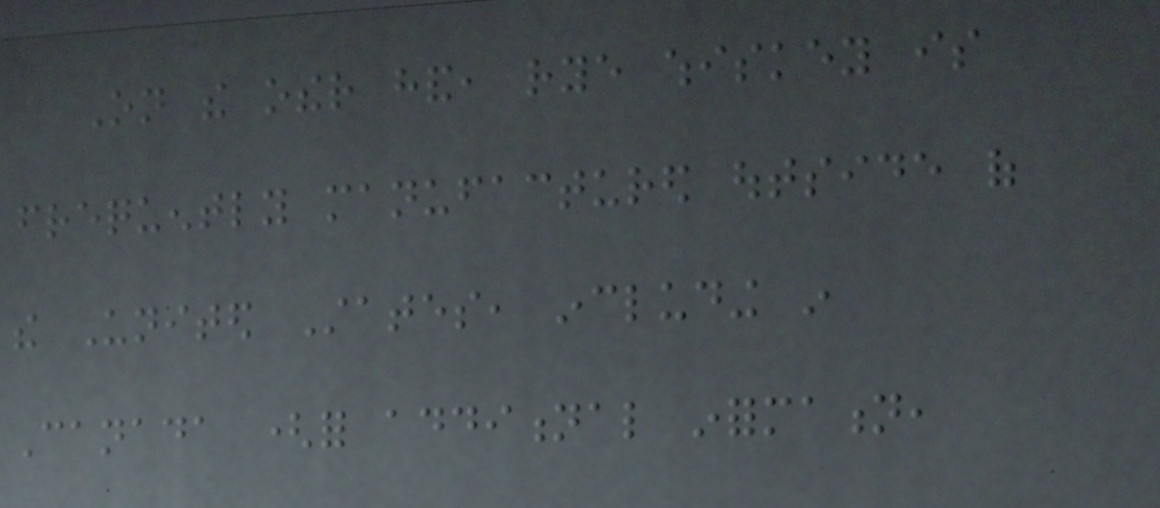On the other hand, rye whiskey is
frequently manufactured outside of
the United States, including in
Canada (for additional information,
